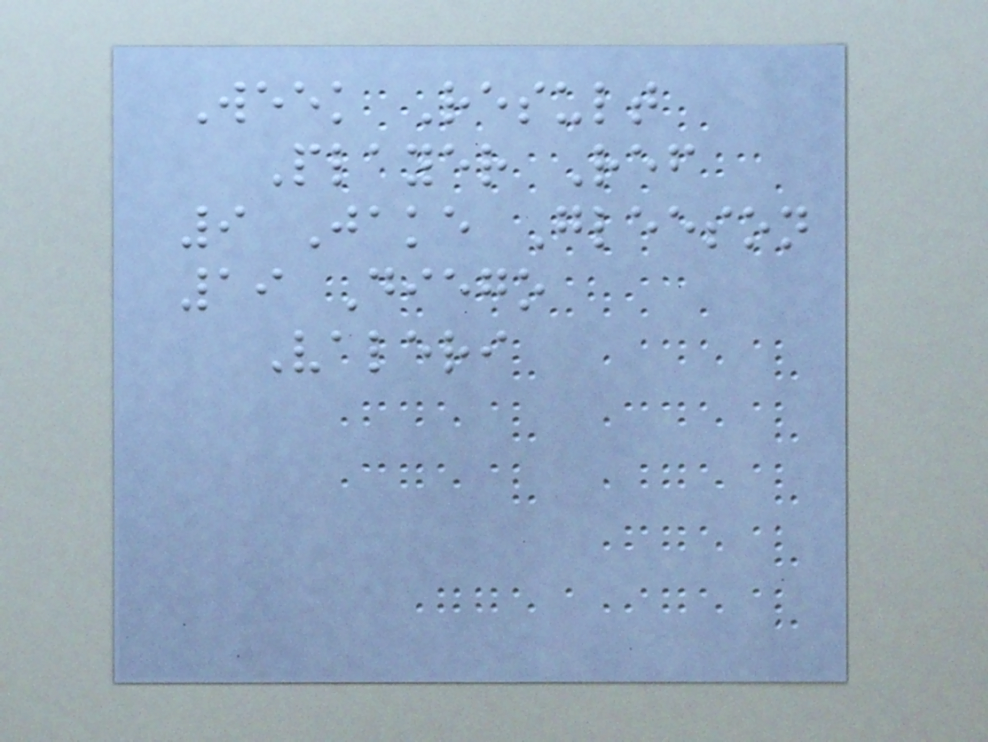Week Result
Player Ref
9 Jake Gleeson
19 Diego
Valeri
